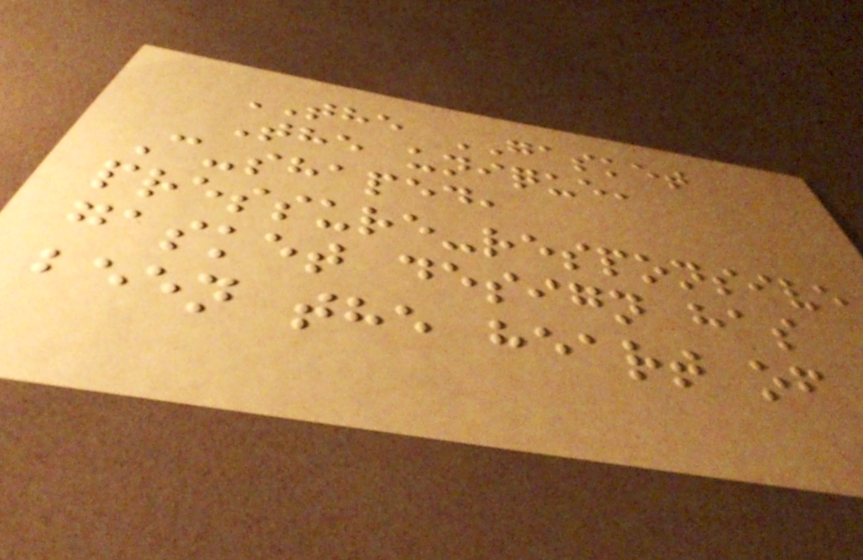THE GASKET
The unique,
C-shaped,
pressure-responsive
gasket design has
been the heart of
